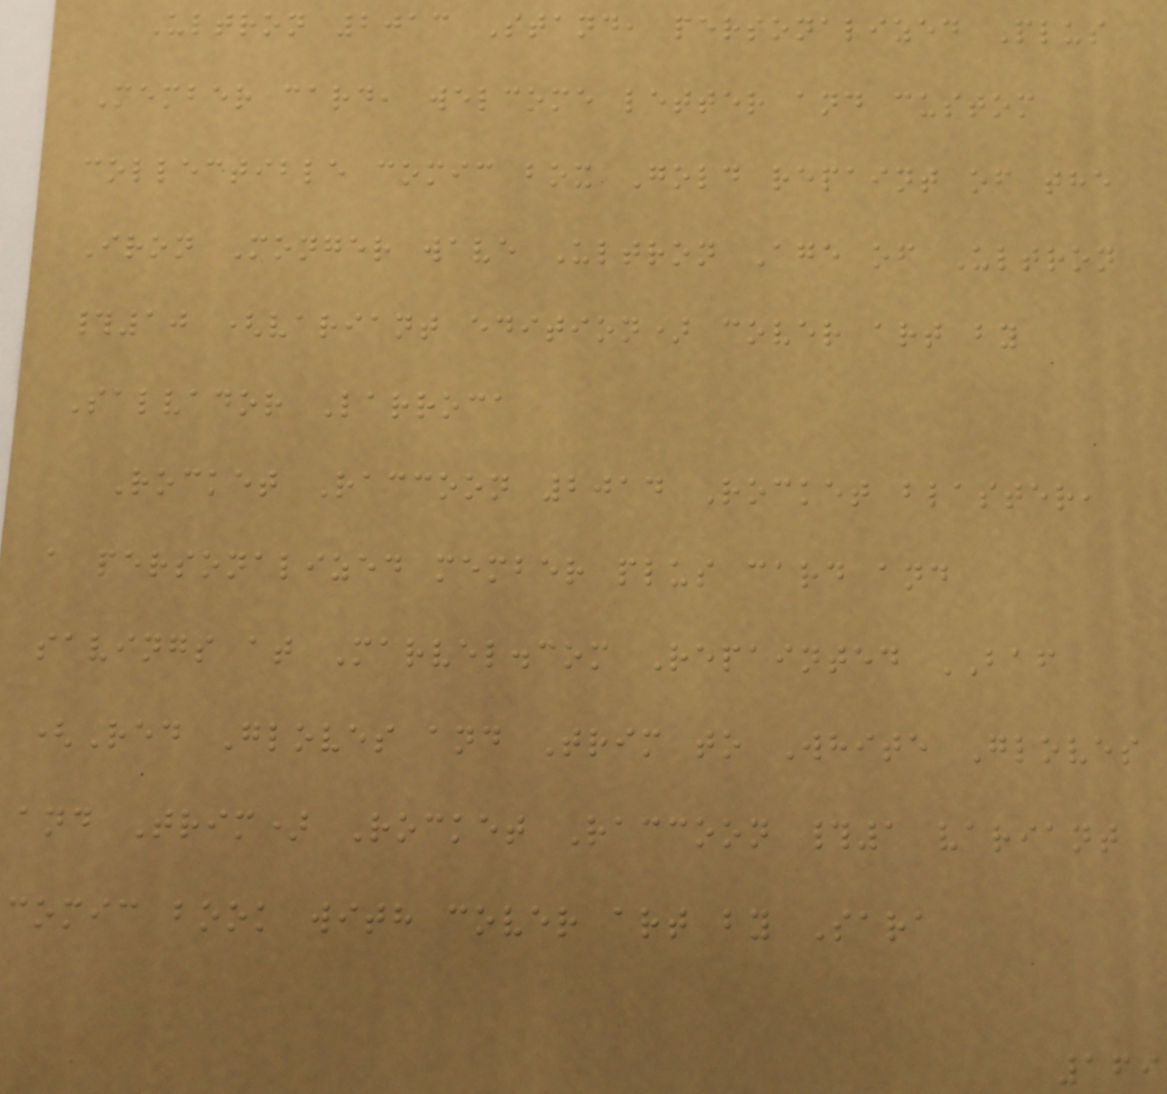Ultron 2013 Stand, personalized Plus
Member card, welcome letter and custom
collectible comic box Gold repaint of the
Iron Monger wave Ultron Age of Ultron
#10 (variant edition) cover art by
Salvador Larroca
Rocket Raccoon 2014 Rocket blaster,
a personalized member plus card and
savings at Marvel.com Repainted BAF
(Red Gloves and Trim to White Gloves
and Trim) Rocket Raccoon #1 variant
comic book with cover art by Sara
169
